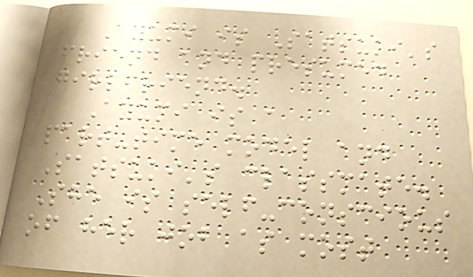Ayumi is Satsuki's
friend and presumed
girlfriend.
Ayumi is a
part-time model and
Satsuki's classmate.
She is self-conscious
of her job as most
